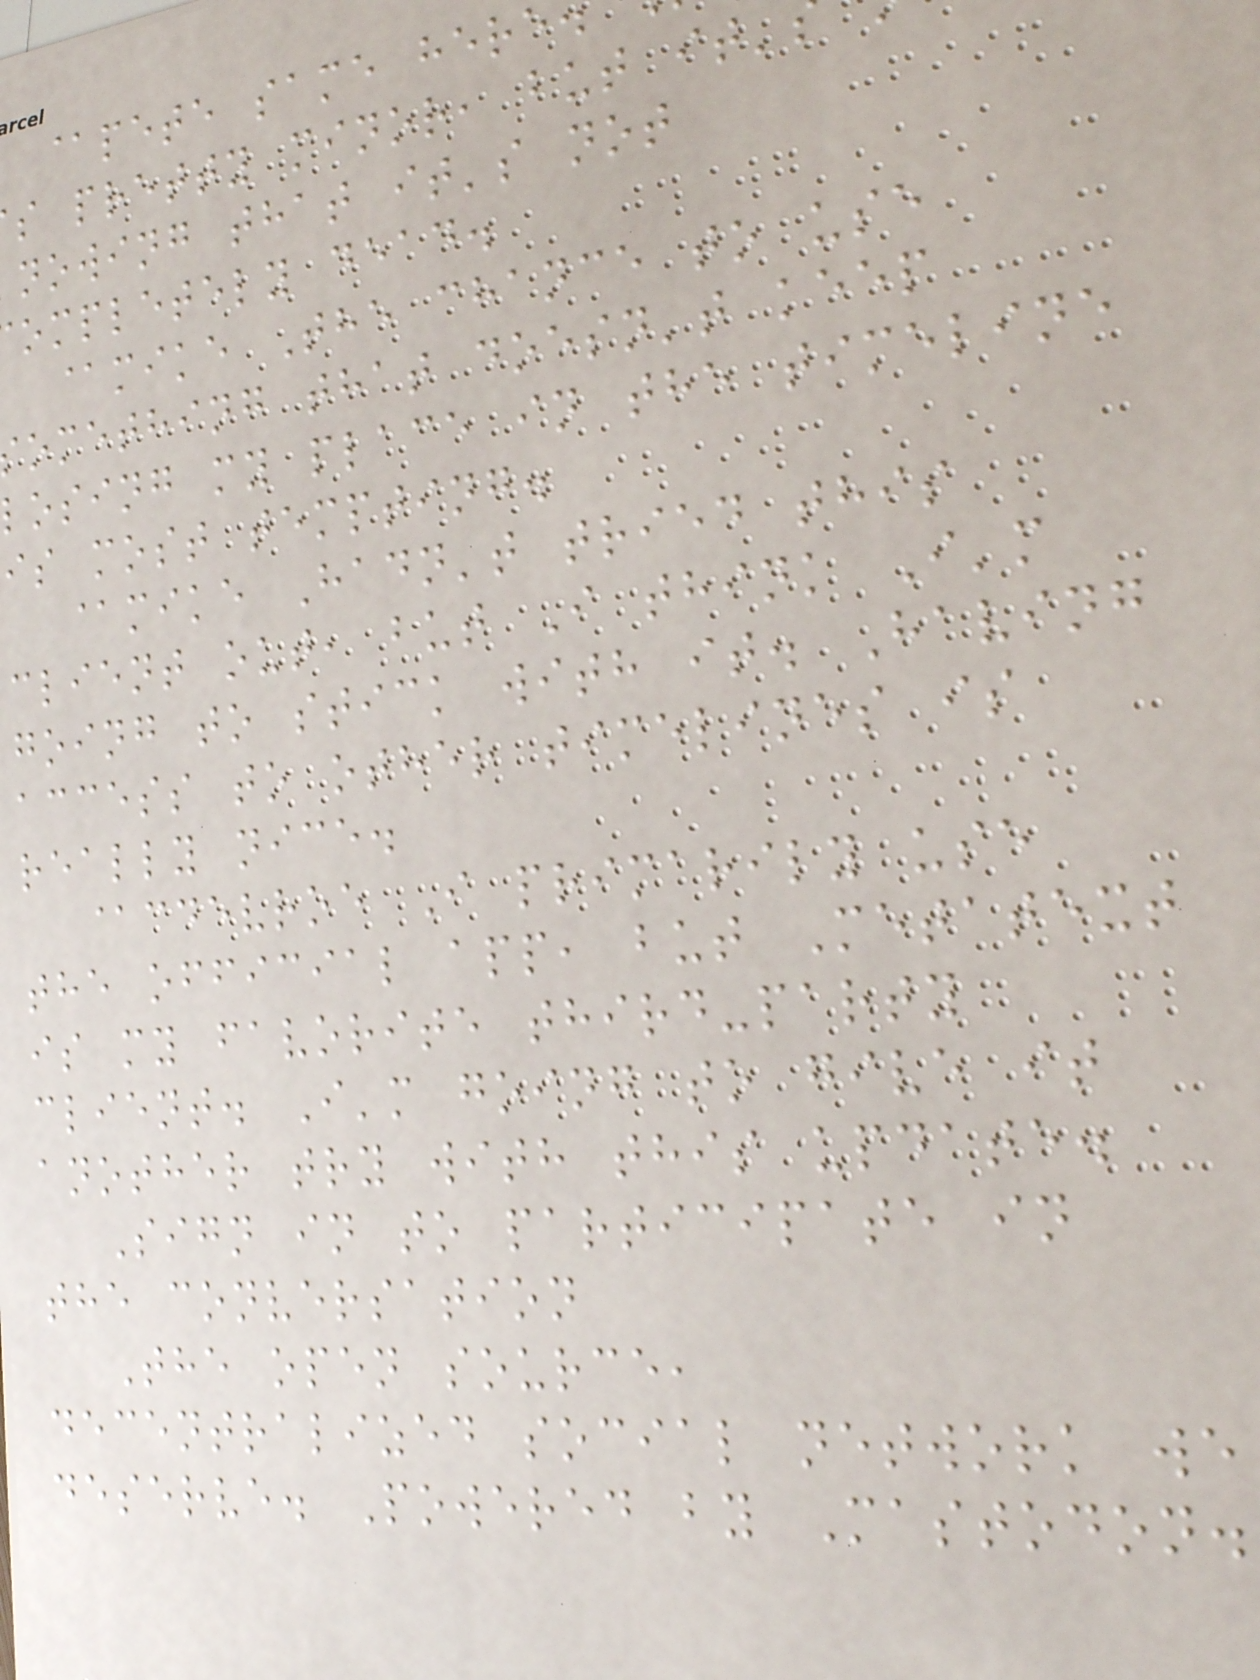@pete same here
s pretty minor, but it'
nowing that it's not
ompletely dead.
@mike The chance to use
omething that doesn't keep
losing my place in the timeline
is most tempting.
@mike Hadn't tried this
client out, but I think I'm
going to stick with it. Having
access to other timelines is
really nice.
@cdevroe I primarily use
the official app, but Metatext
is my favorite third-party
client. I'm going to give it
another try with this update.
Sign in to participate in
the conversation
The open source,
decentralized social network we
deserve. Powered by Mastodon.
